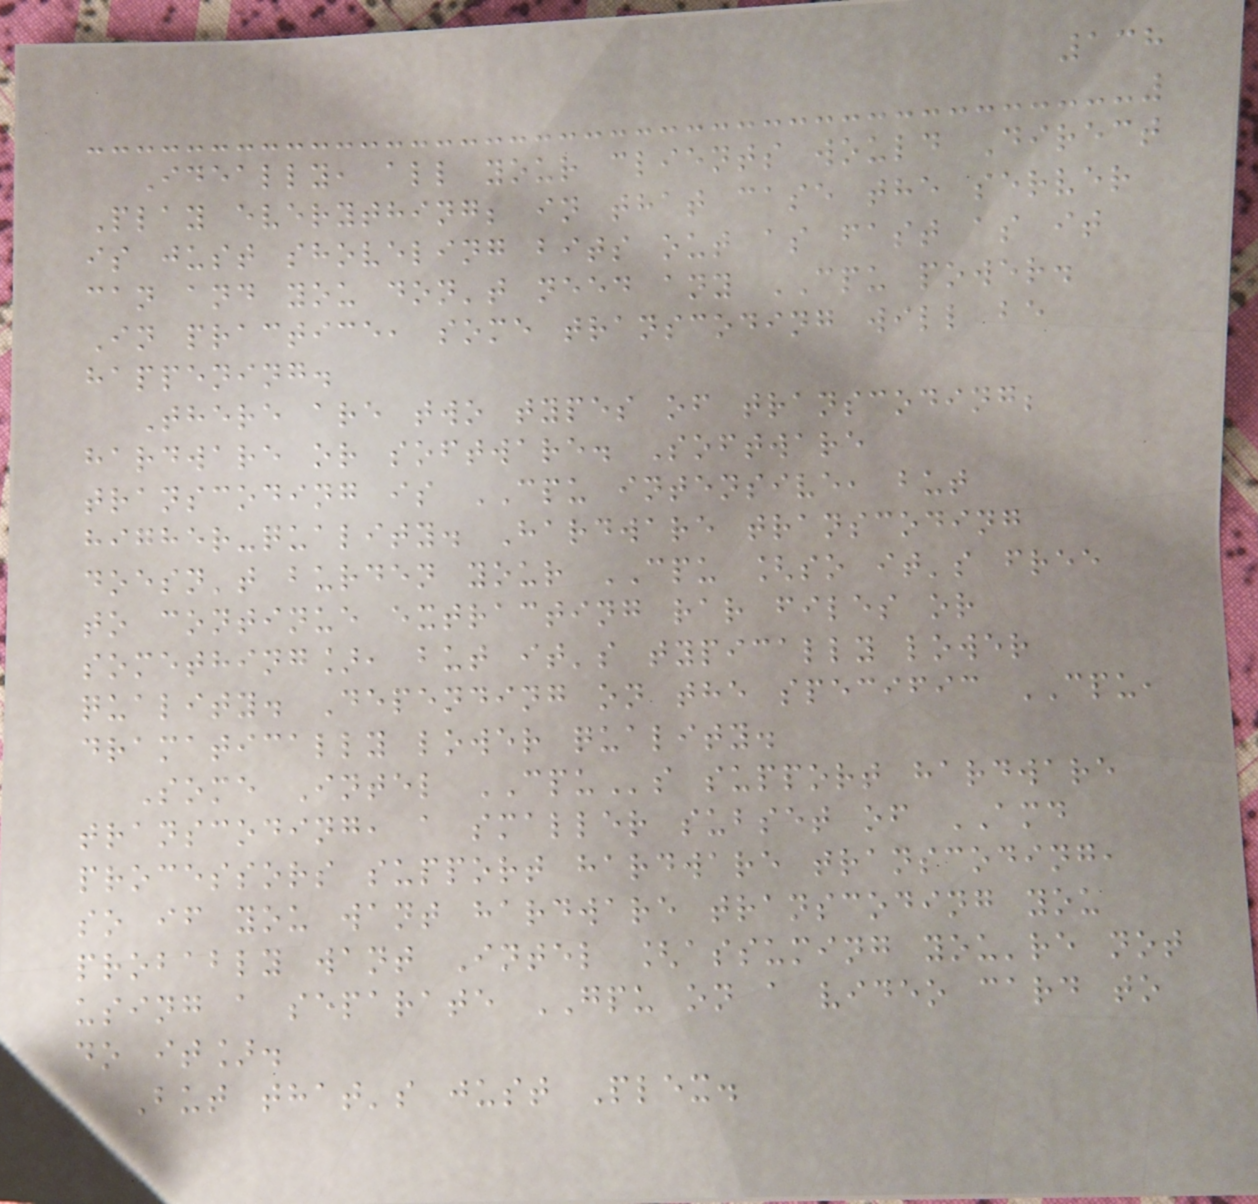138
Ideally, all your clients would Direct
Play everything; in that case the server
is just shoveling bits out as fast as it
can and you don't need any CPU power.
In practice, some transcoding will be
happening.
There are two types of transcoding;
hardware or software. Software
transcoding is CPU intensive, but
higher-quality. Hardware transcoding
doesn't burden your CPU [so it's free
to continue extracting rar files or
something], but it's typically lower
quality. Depending on the specific CPU,
dramatically lower quality.
Some Intel CPUs support hardware
transcoding, a smaller subset of AMD
processors support hardware transcoding,
so if you want hardware transcoding you
probably want Intel [assuming you're not
using a separate GPU on a video card to
do it].
But that's just Plex.
